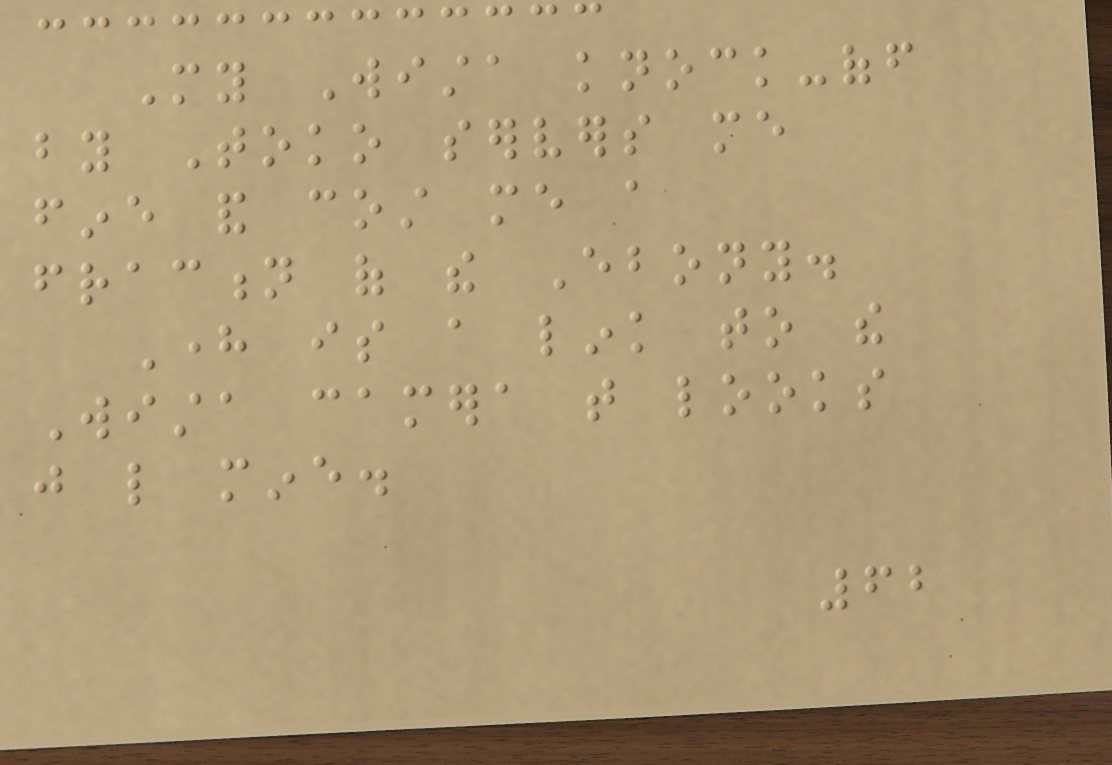My Wista knock-off
by Toko servers me
fine and cost me a
fraction of the Ebony.
Here is a link to the
Wista camera that looks
just like mine.
62
